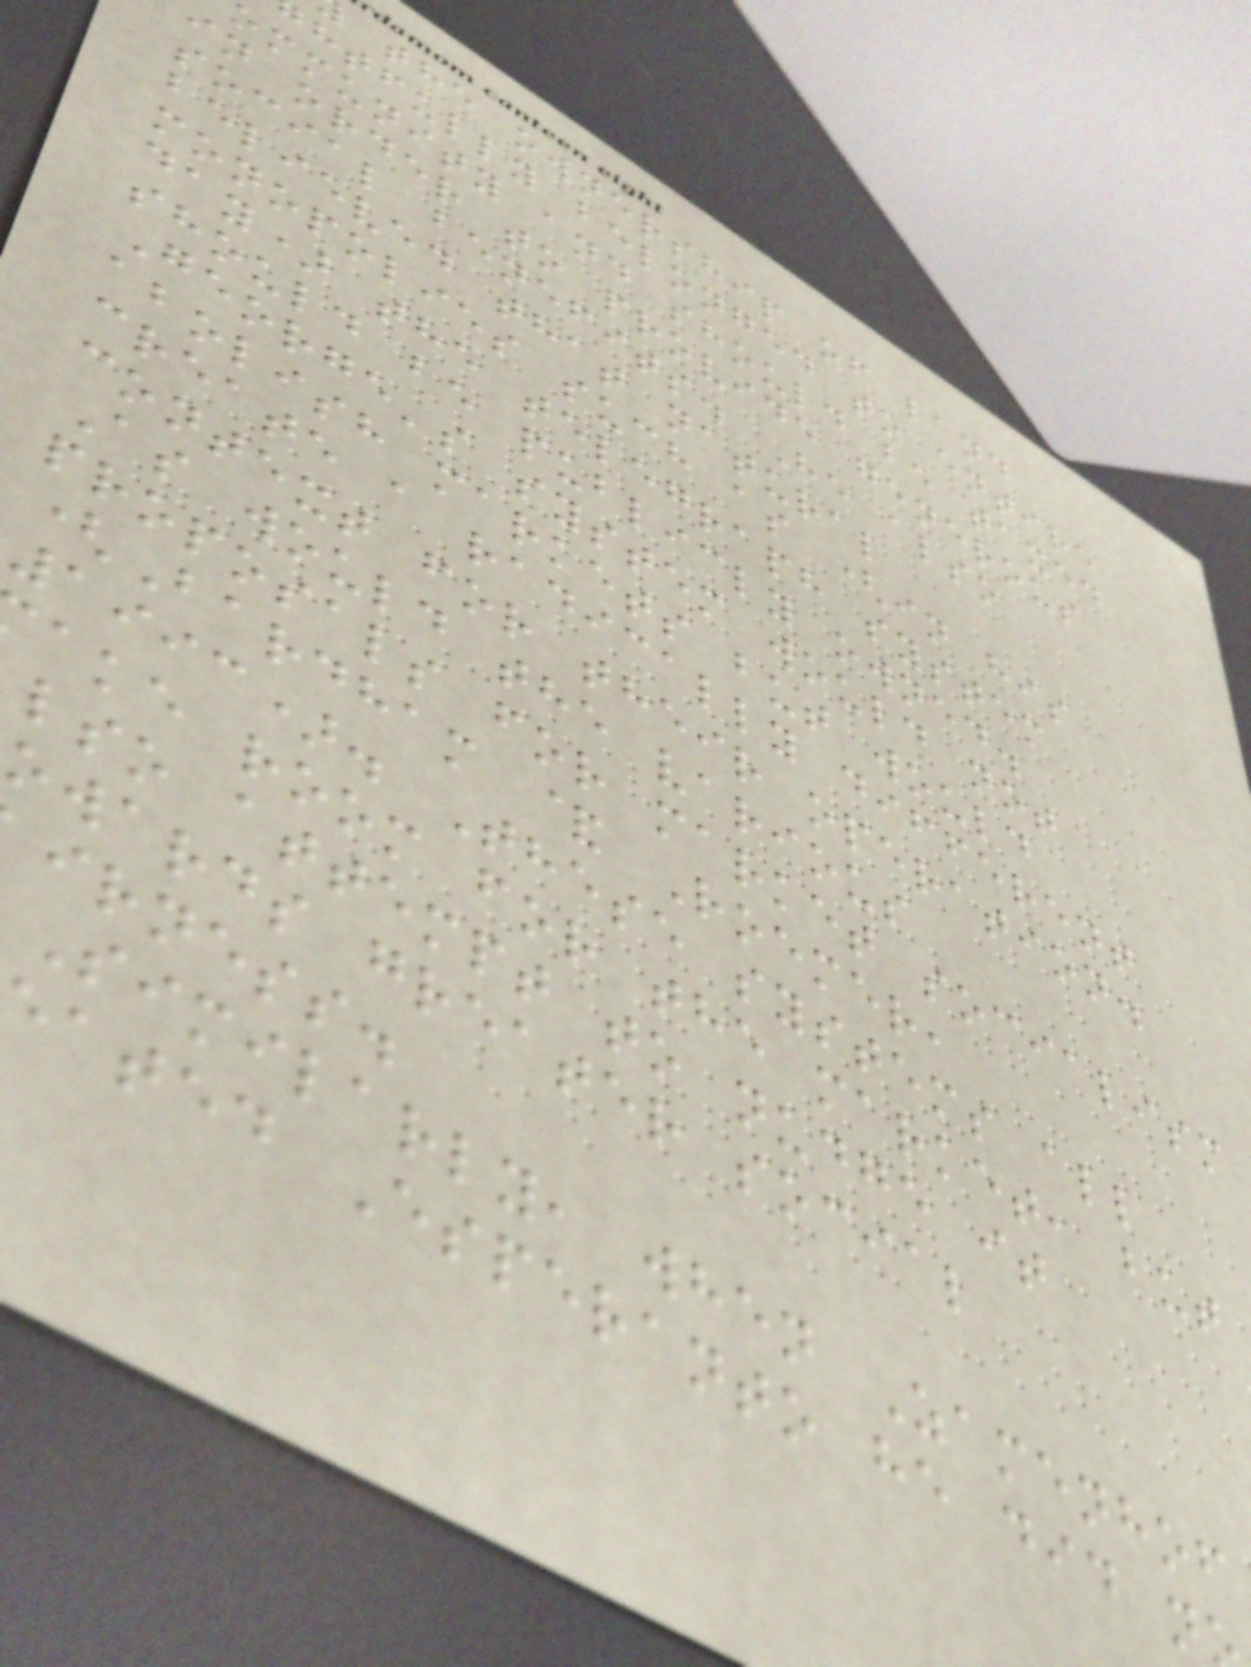the ownership of land
htfully belonged to entire
ommunity and should be taxed
in order to provide generous
social benefits. He also
believed that natural
monopolies such as (in his
day) the telegraph system
should be publicly owned.
George's system would not
abolish markets but would
create a radically different
context for their operation.
As would the various
proposals for market socialism
(Bardham & Roemer,
1993). These systems all
ake room for the market, but
lso attempt to nudge it
owards greater social
irness.
Similarly, when Zamenhof
eated Esperanto he did n
